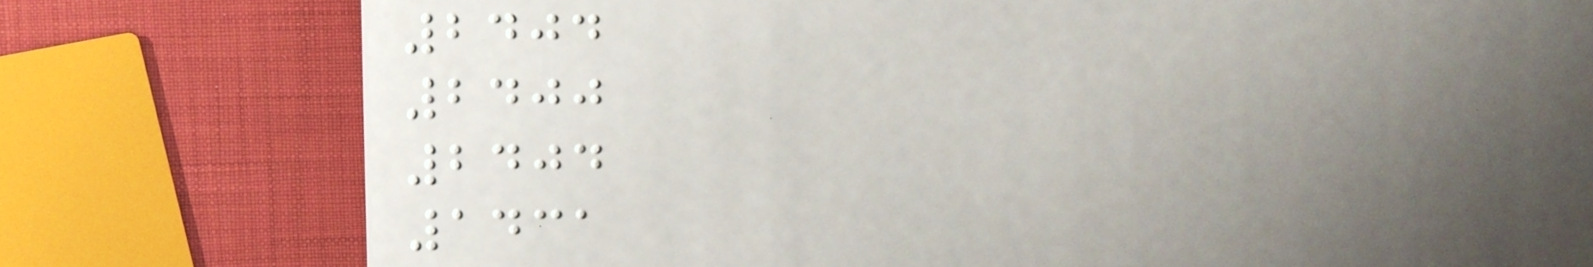2404
2400
2404
1431
